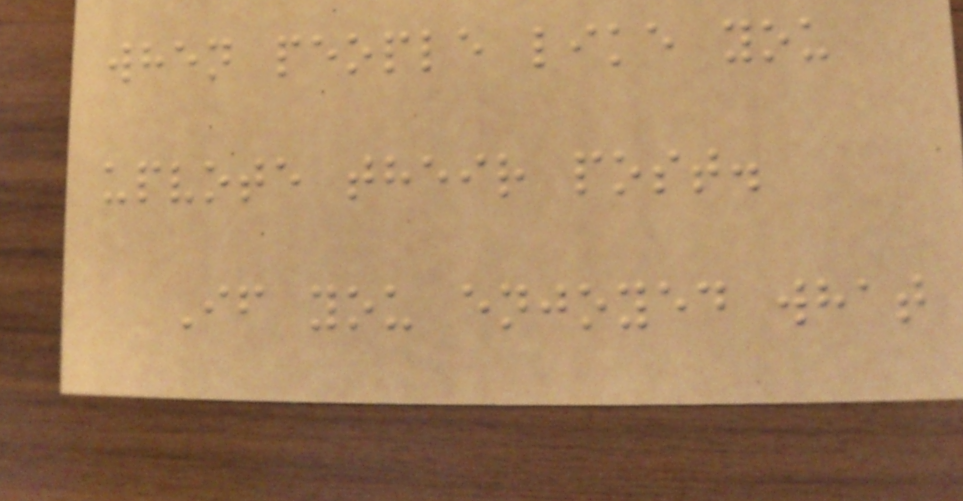when people like you
upvote their post.
If you enjoyed what
